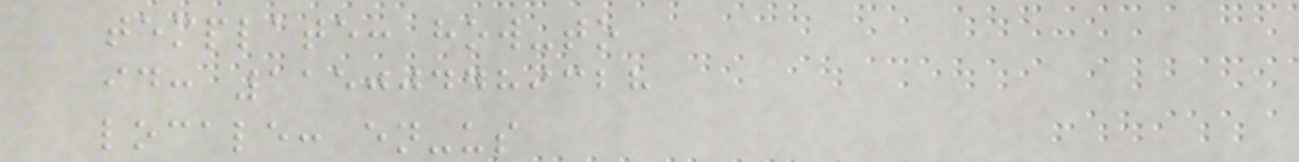template: how-to
id: 115004489328
locale: en-us
